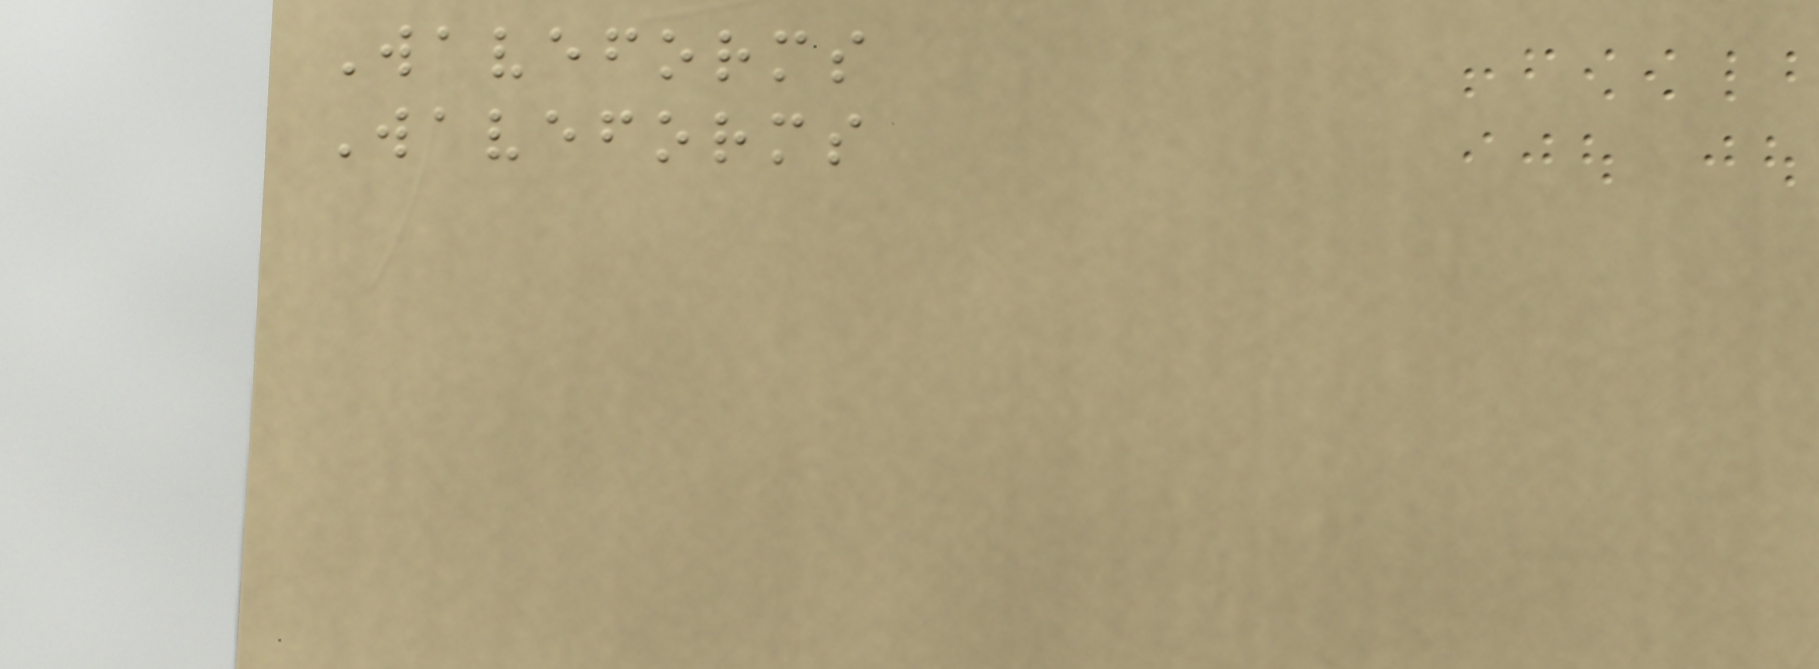Waveforms
Waveforms
